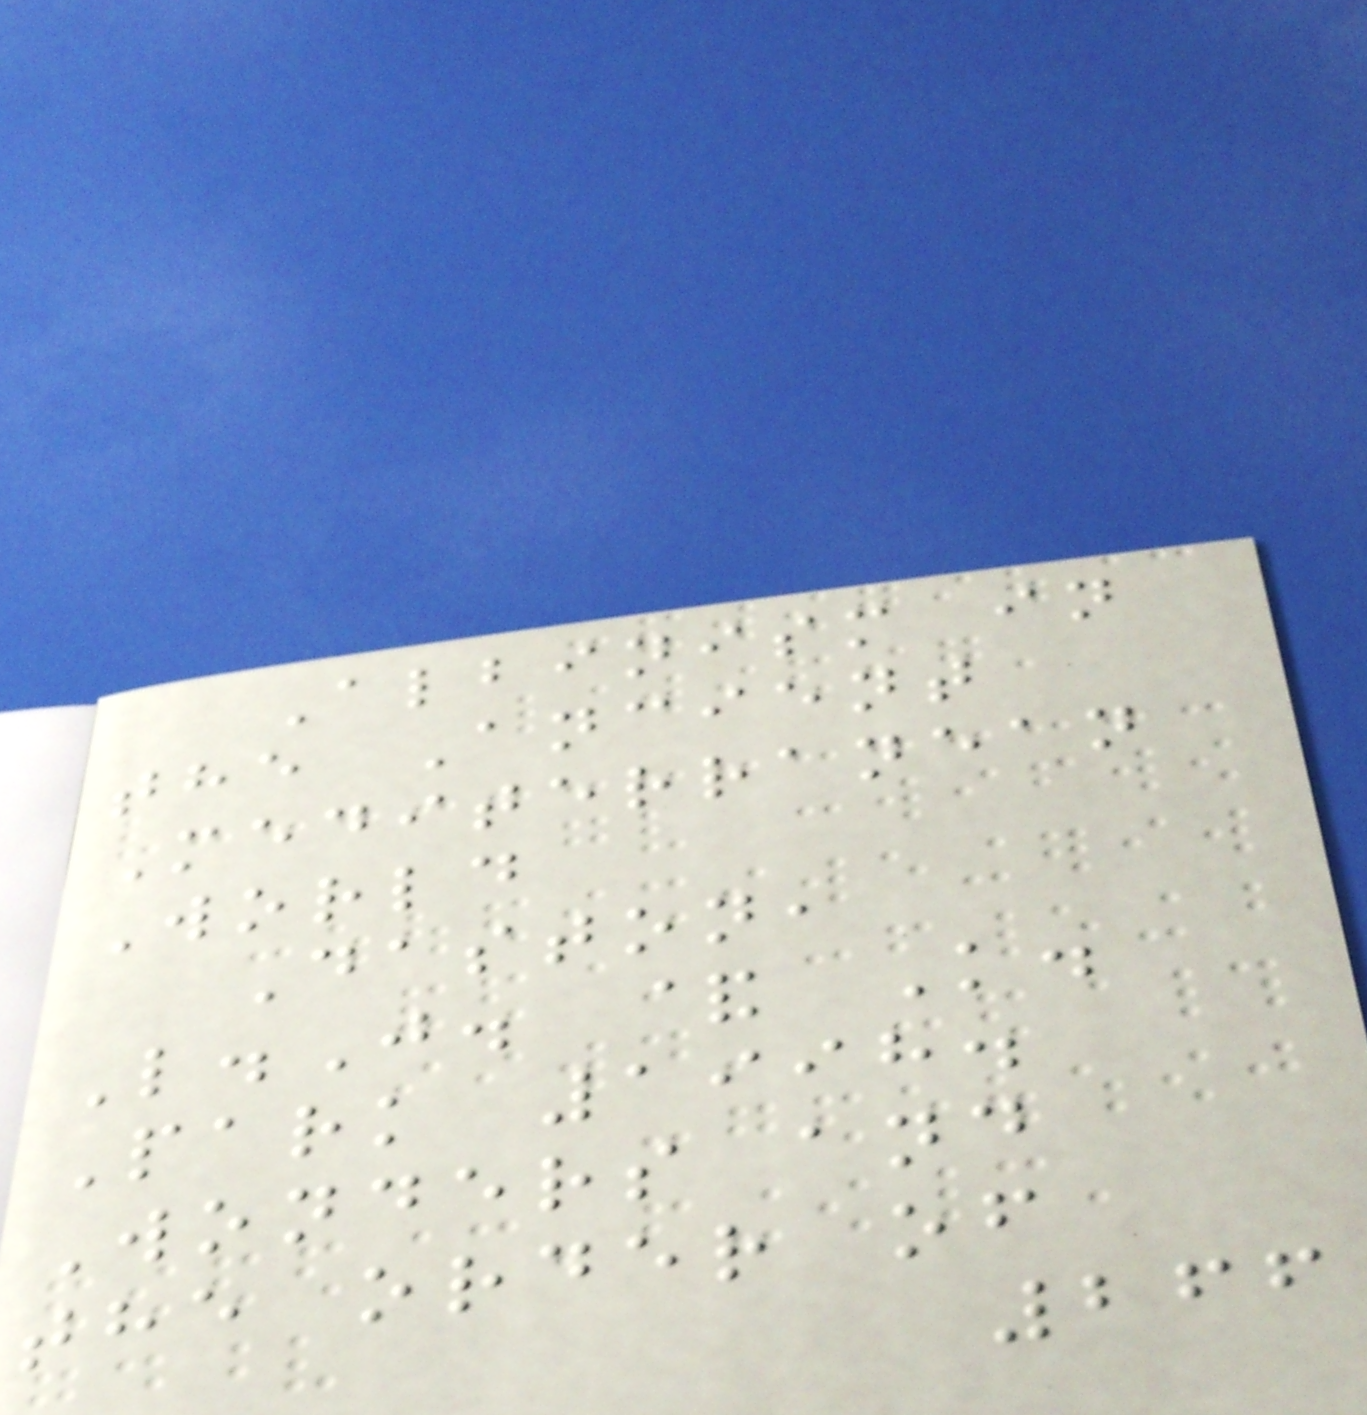Albinism in
the Ancient
Mediterranean
World
Daston,
L.J. & K.
Park 1998.
Wonders and
the order of
266
